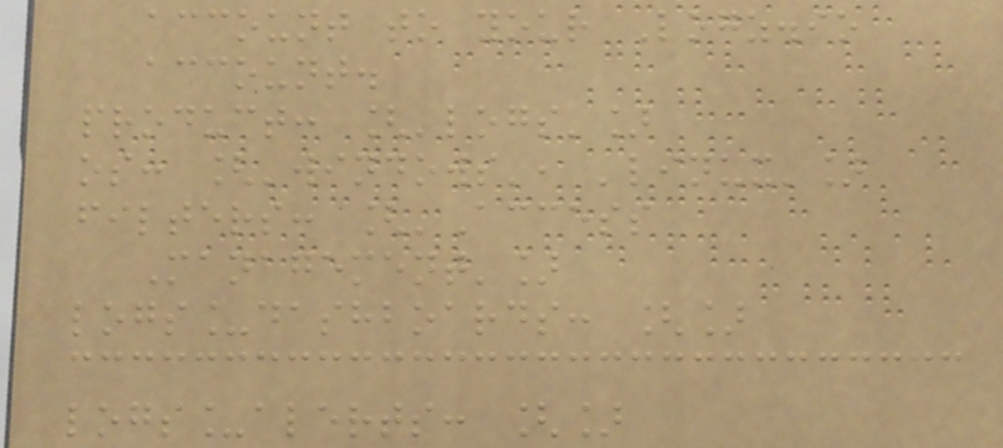account to your Logz.io
account.
product: ['logs']
os: ['windows', 'linux']
filters: ['Access
Management']
logs_dashboards: []
logs_alerts: []
